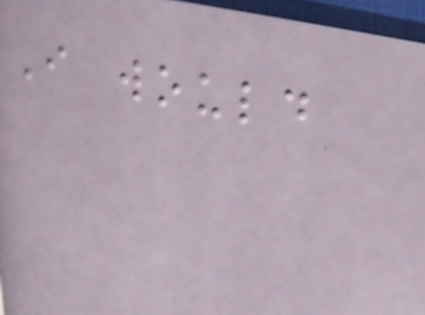I would
